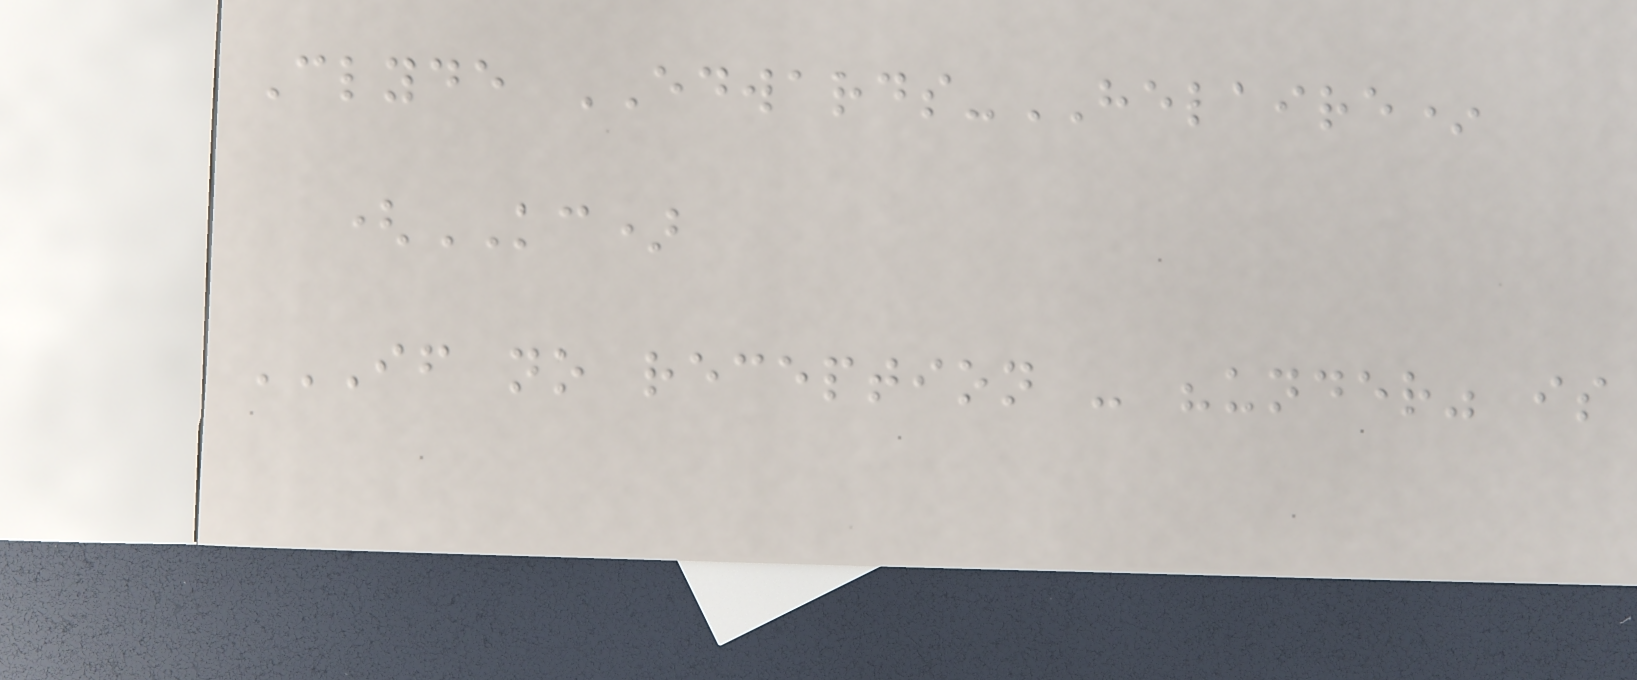Clyde EDWARDS-HELAIRE*
(KC)
IF NO RECEPTION - "UNDER" IS
